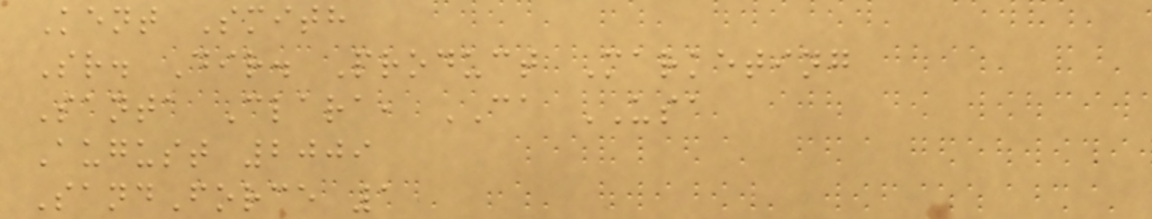Kent Smith
Sr. Dir. Product Marketing
Santa Clara, CA USA
August 2009
SandForce 1
